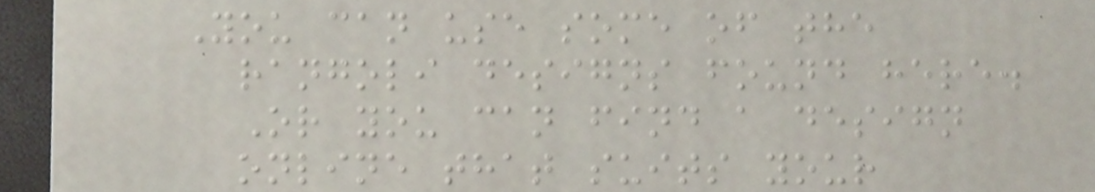You can use some of the
rangoli designs found here.
Or you can find a design
online that suits your
